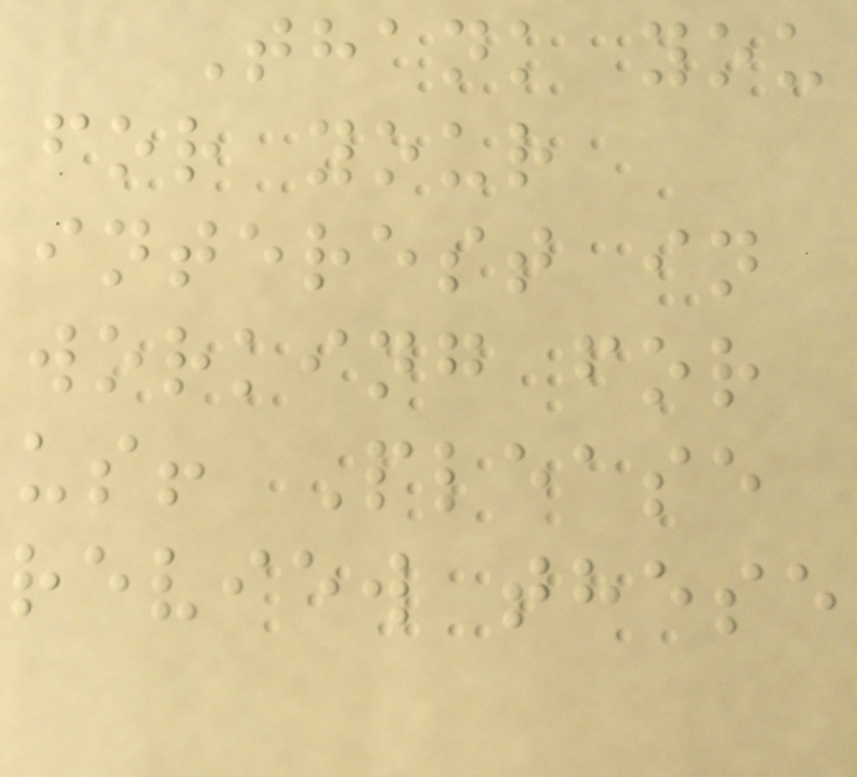Thank you
for your
interest in
working for
us! Please
review these
